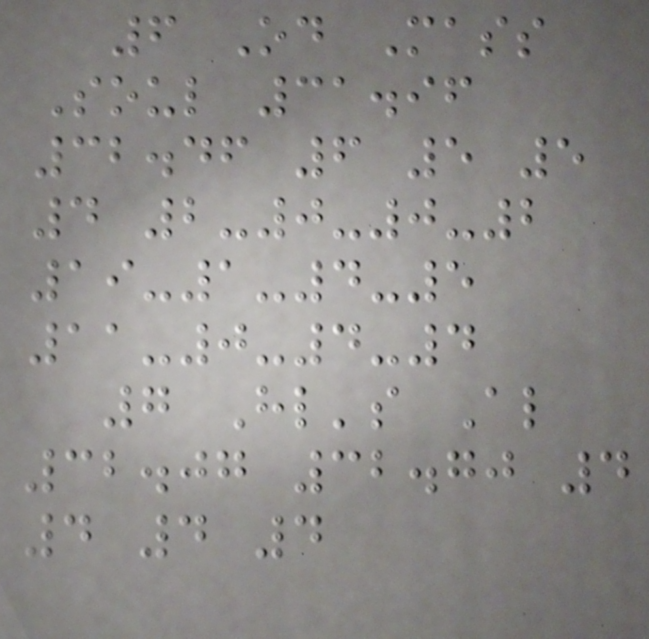6 Od Mass
Soul 31.96
32.46 6 5 5
4 2-0-0-2
19-1-4-5
11-0-4-4
7 Hl's Al
32.07 32.70 4
4 4 4
